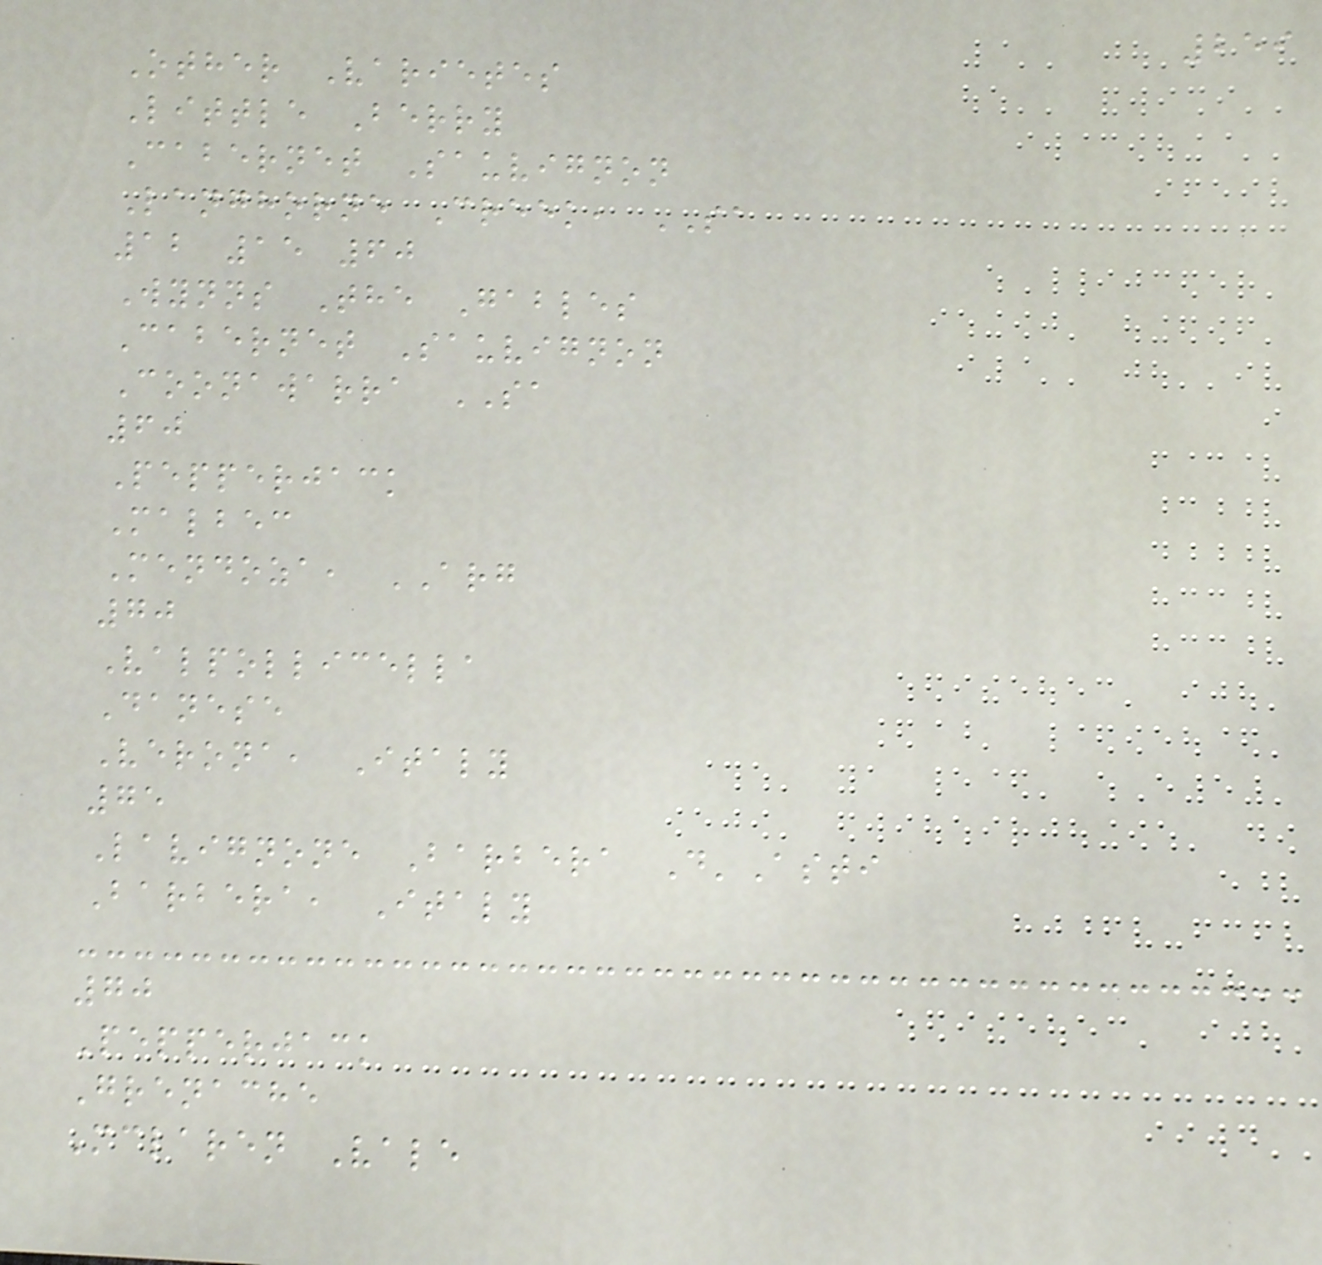259
Other Varietes
Little Berry
Cabernet Sauvignon
Langhorne Creek, SA
12 15 60
Wynns The Gables
Cabernet Sauvignon
Coonawarra SA
60
Pepperjack
Malbec
Mendoza, ARG
70
Valpollicella
Danese
Verona, Italy
75
Lavignone Barbera D'Asti
Barbera, Italy
70
Pepperjack
Grenache
Mclaren Vale
